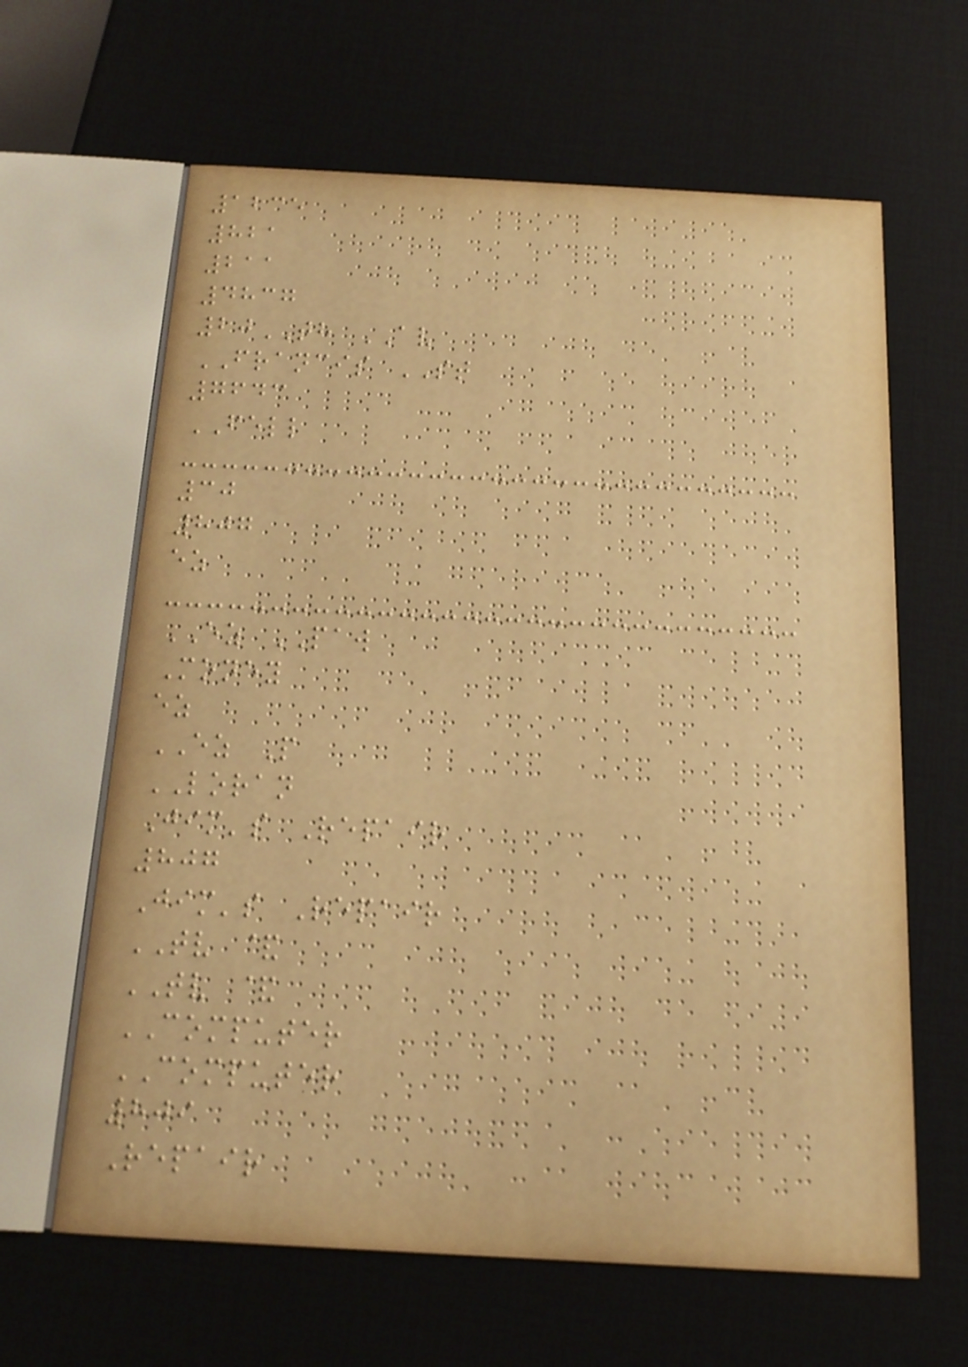1235
821
211
4837
20TH AV
FRANCIS ST
7643
FELL
30
807
ez
EZ PAW
Money
ez
EZ P
LORAN
Jim's Repair
807
Jim's Repair
TV &
TV &
COMPUTER
COMPUTER
809
Repair
